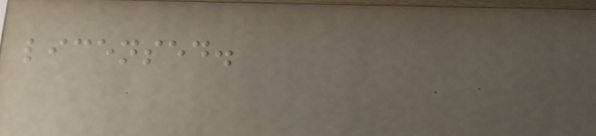licensed.
